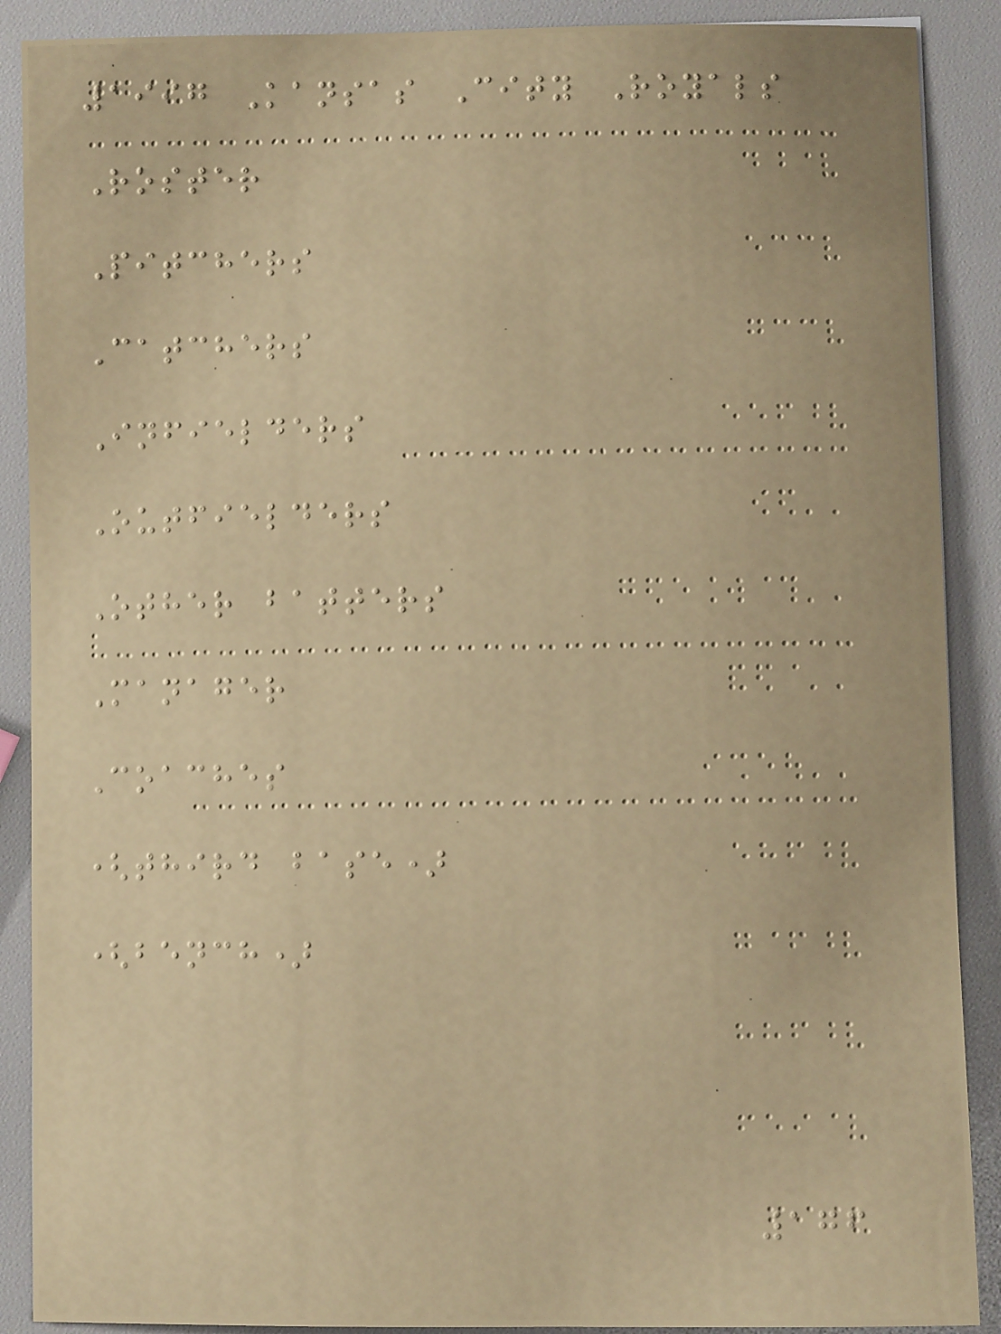1997 Kansas City Royals
Roster
Pitchers
Catchers
Infielders
Outfielders
Other batters
Manager
Coaches
(third base)
(bench)
176
